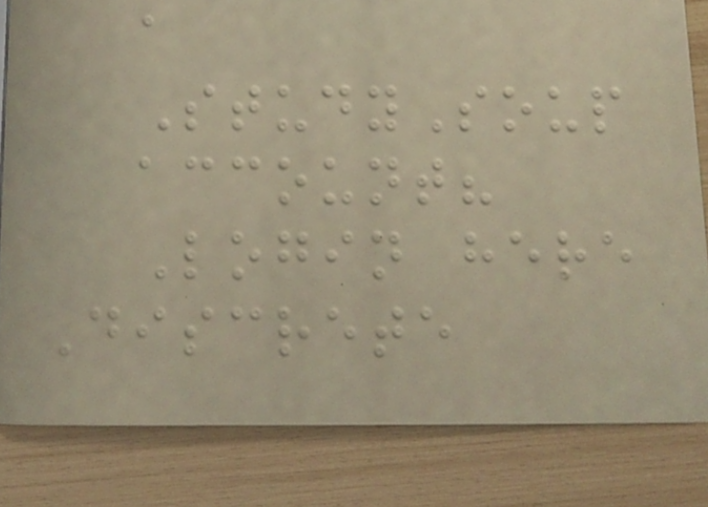a
StudySoup
account?
Login here
Discrete
